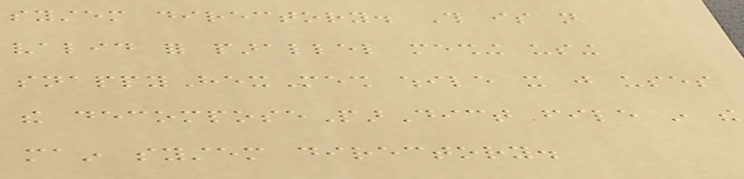system directory. This is not
valid for parallel meshing using
snappyHexMesh while it just uses
the decomposeParDict file in the
main system directory.
